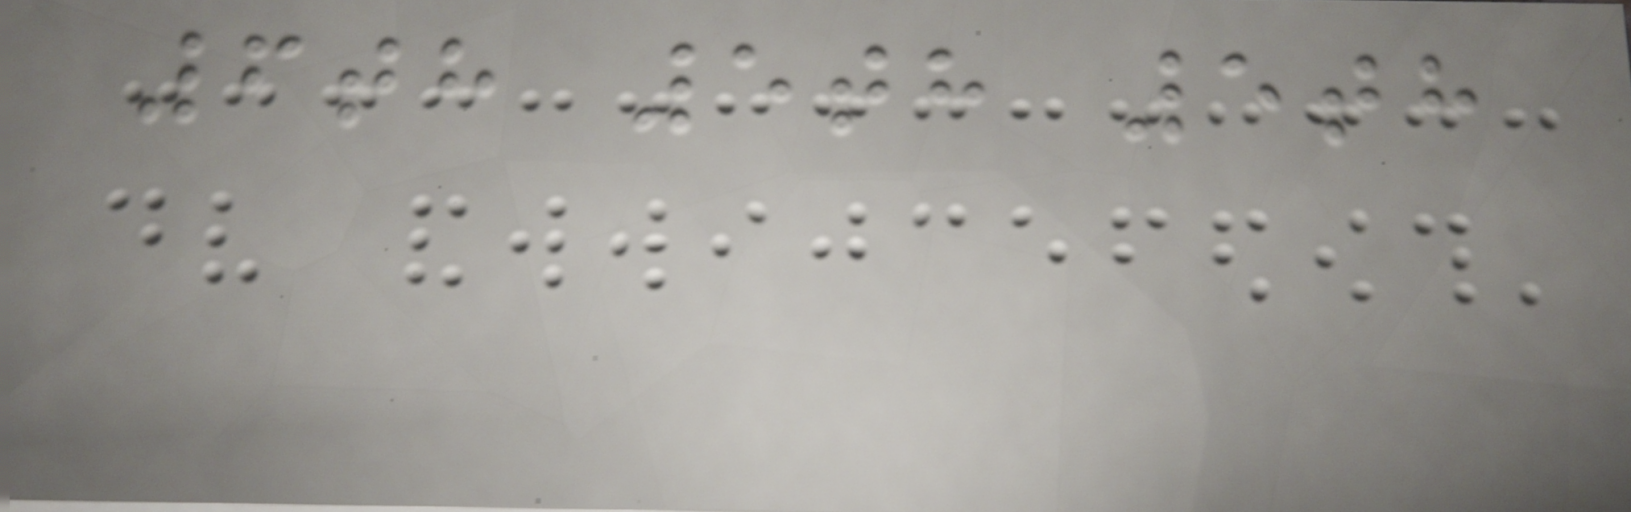6th 5th 5th
